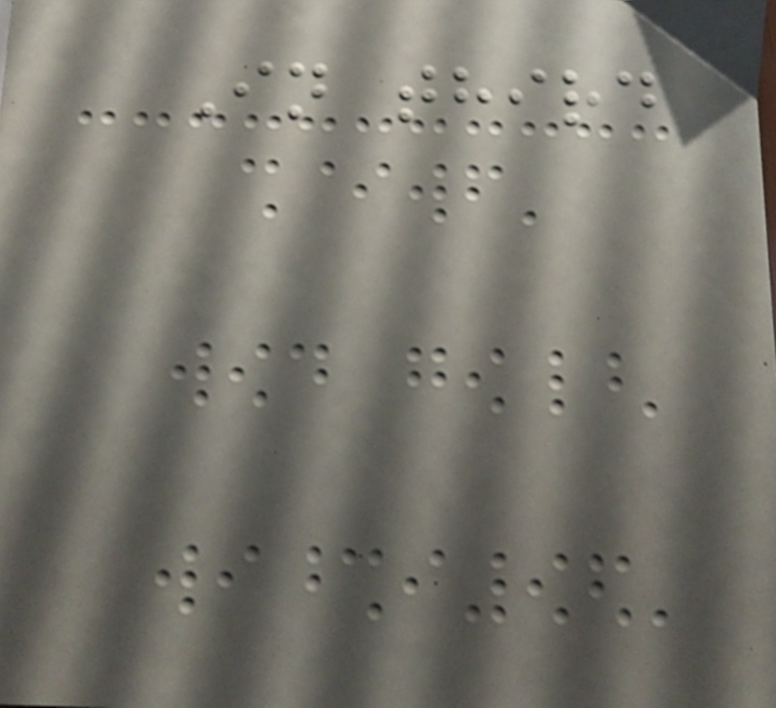In third
